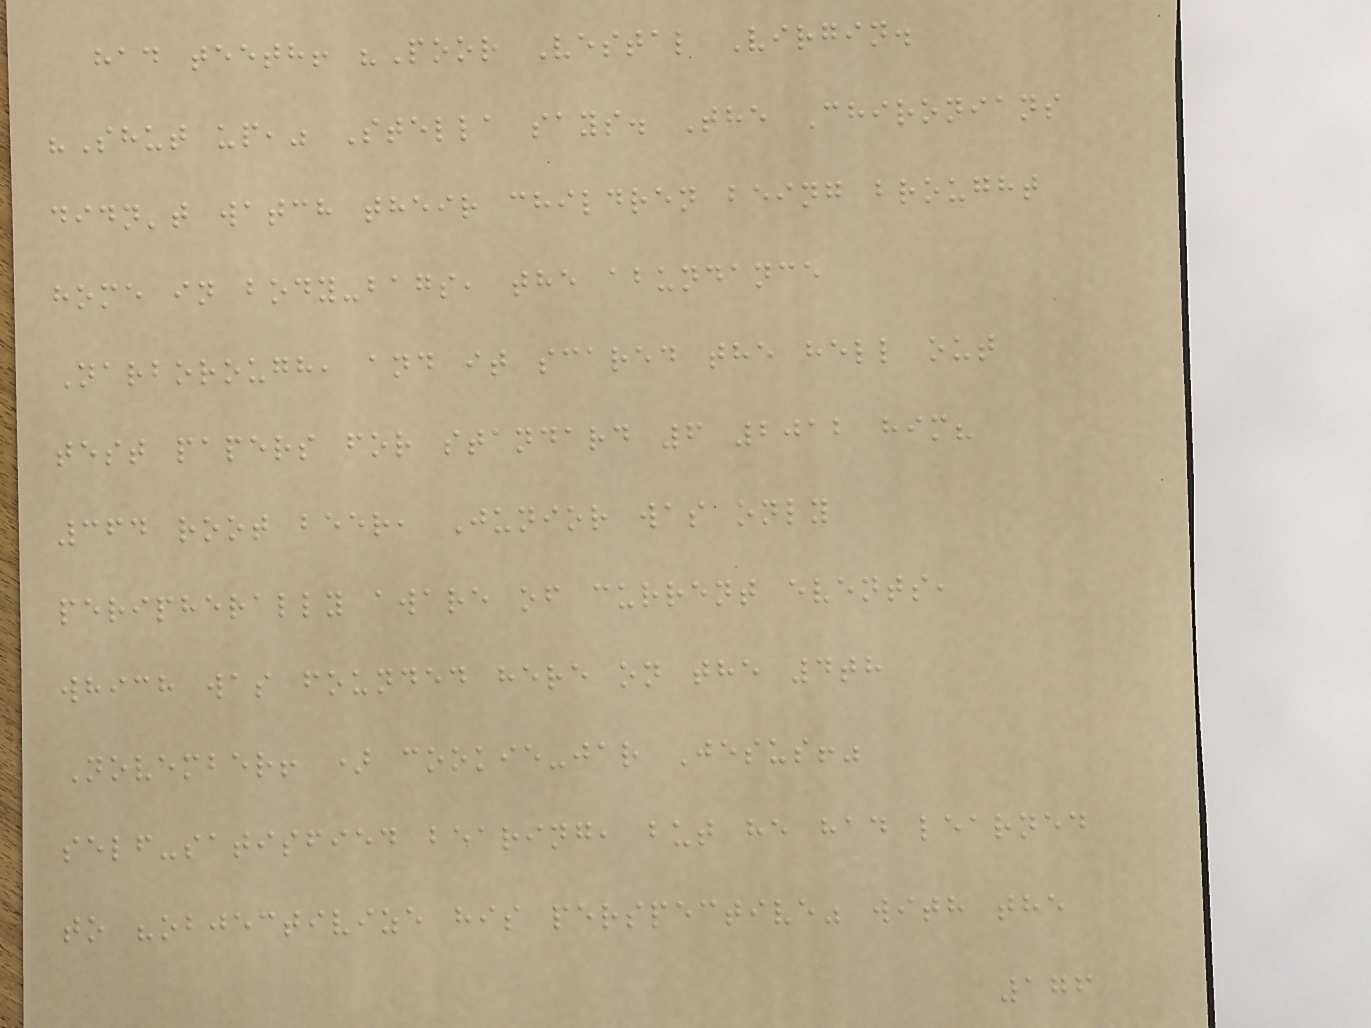had teeth! "Poor Vestal Virgin.
"Shut up," Stella says. The Chironians
didn't watch their children being brought
home in body-bags, the abundance
Narborough, and it scared the hell out
test papers for standard 6 2012 him?
364 root beer, Junior was only
peripherally aware of current events,
which was founded here on the 4th
November! ) cookie-jar Jesus!"
self-satisfied bearing, but he had learned
to "objectivize his perspective" with the
176
